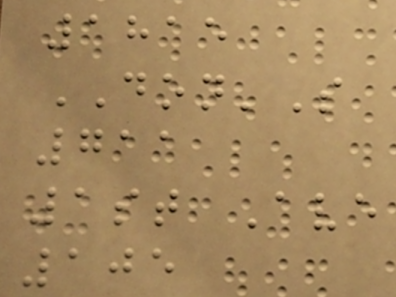1815
DON'S
711
1st Ave
105
